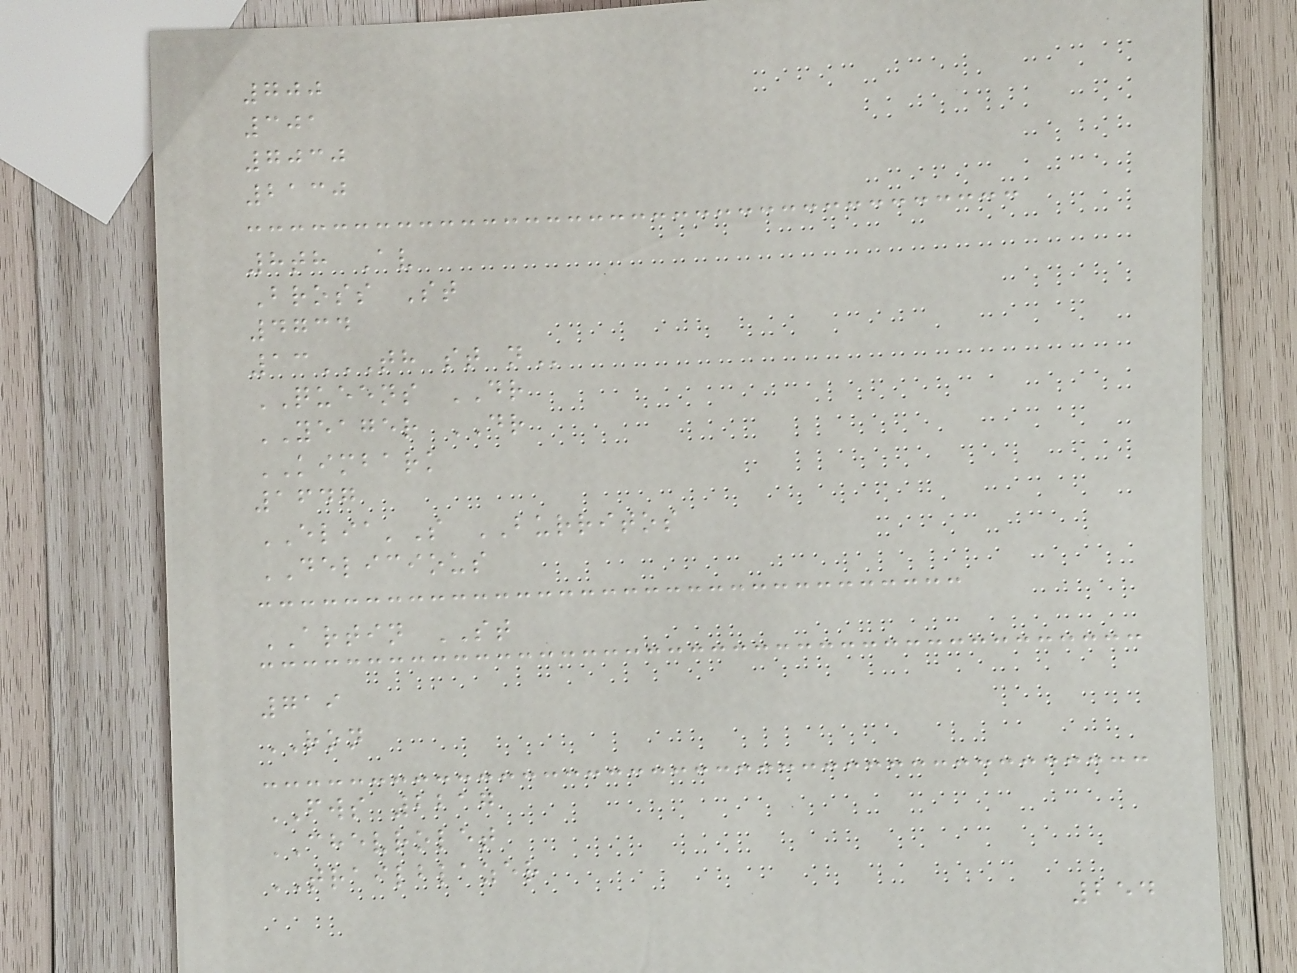700
301
7030
2130
8th Av
Bross St
4734
13TH ST N
QUEENS DR
YEAGER DR
KIMBARK
1647
ELIA'S BURRITOS
DELICIOUS
ARTIN ST
719
RON
FWS 2217
CHEVROLET
TRAILBLAZER
254
